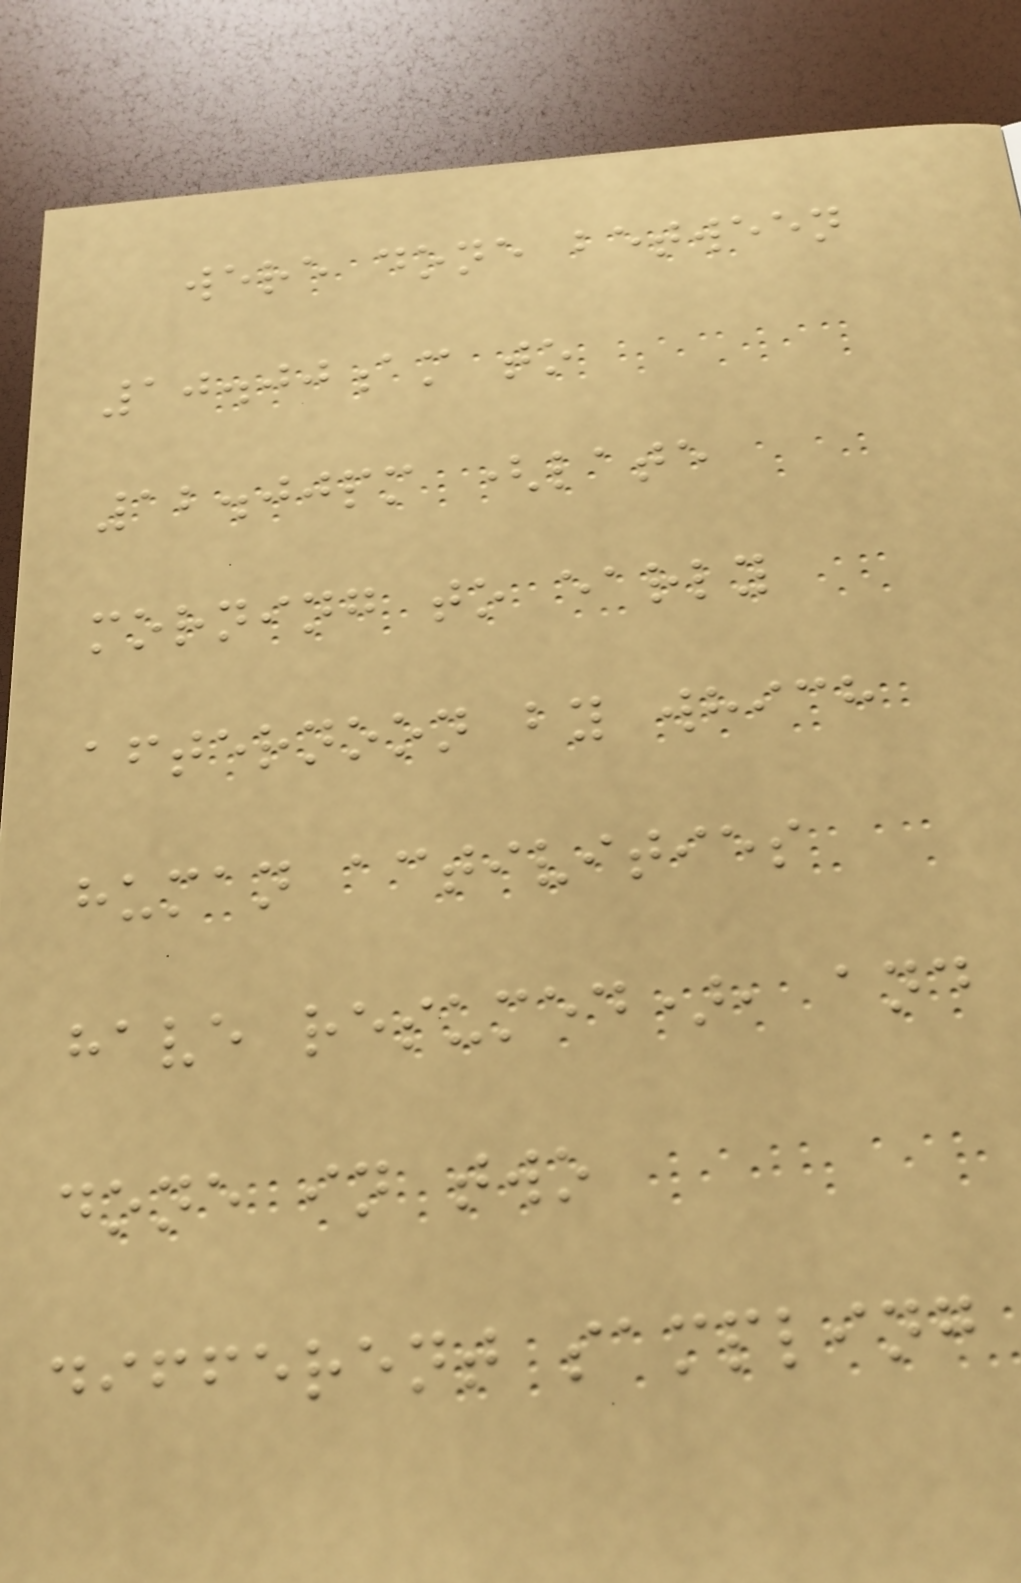were done between
10.00am to
12.00pm (late
morning to early
afternoon by which
human activities
have resumed), and
done in two
different sampling
